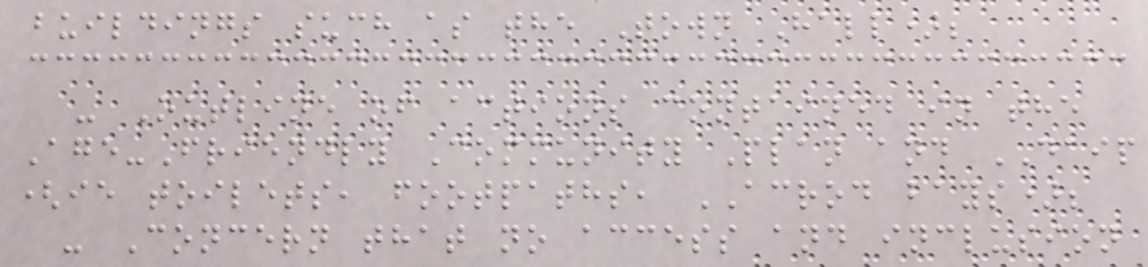buildings such as the Town Hall);
- Outline of actions contained in the
Age-Friendly Community Plan and DAIP
(ie toilets, footpaths, ACROD bays);
- Concern that no access and inclusion
